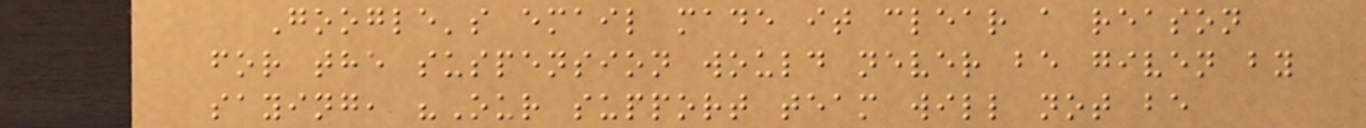Google's email made it clear a reason
for the suspension would never be given by
saying, "Our support team will not be
